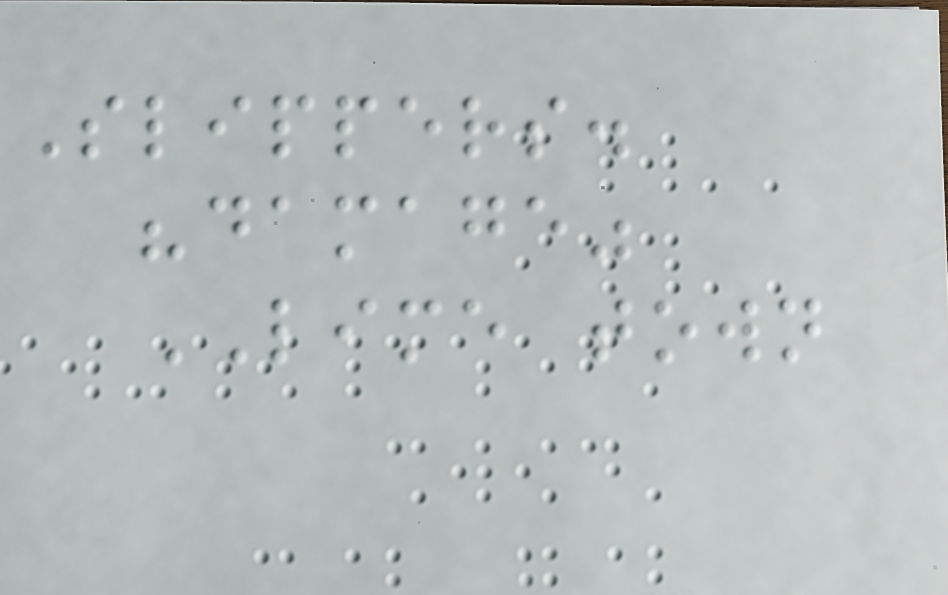Slippers.
"damage"
LIME town
